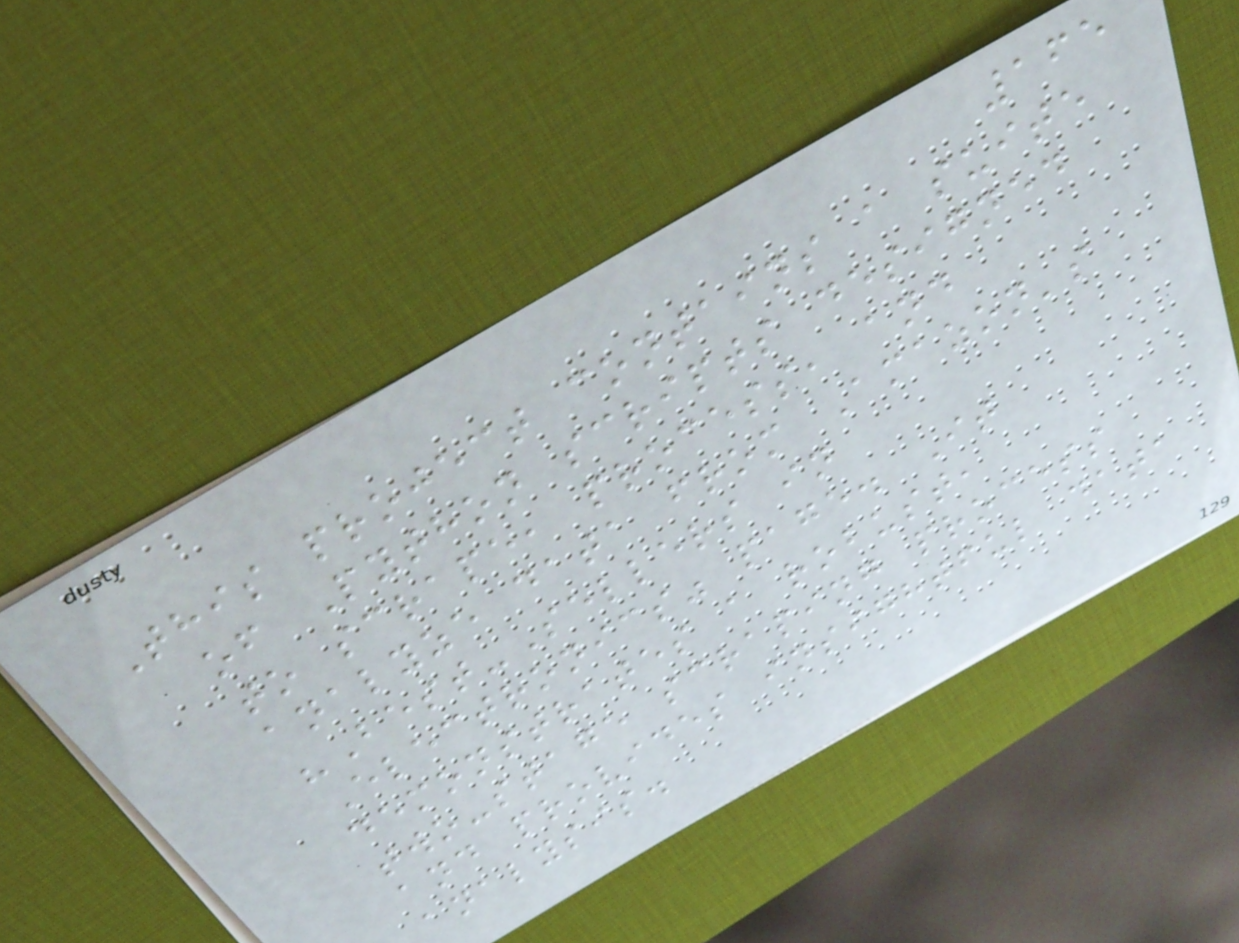165
This project contains a suite
of Python scripts designed
to scrape, process, and
analyze data from Amazon's
"Best-Sellers in
Electronics" page. It
demonstrates a robust,
two-stage scraping process
and provides insightful data
analysis.
